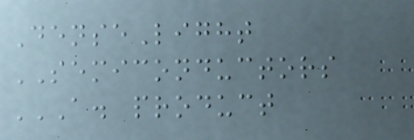DenseLight
SEMICONDUCTORS
A. PRODUCT
